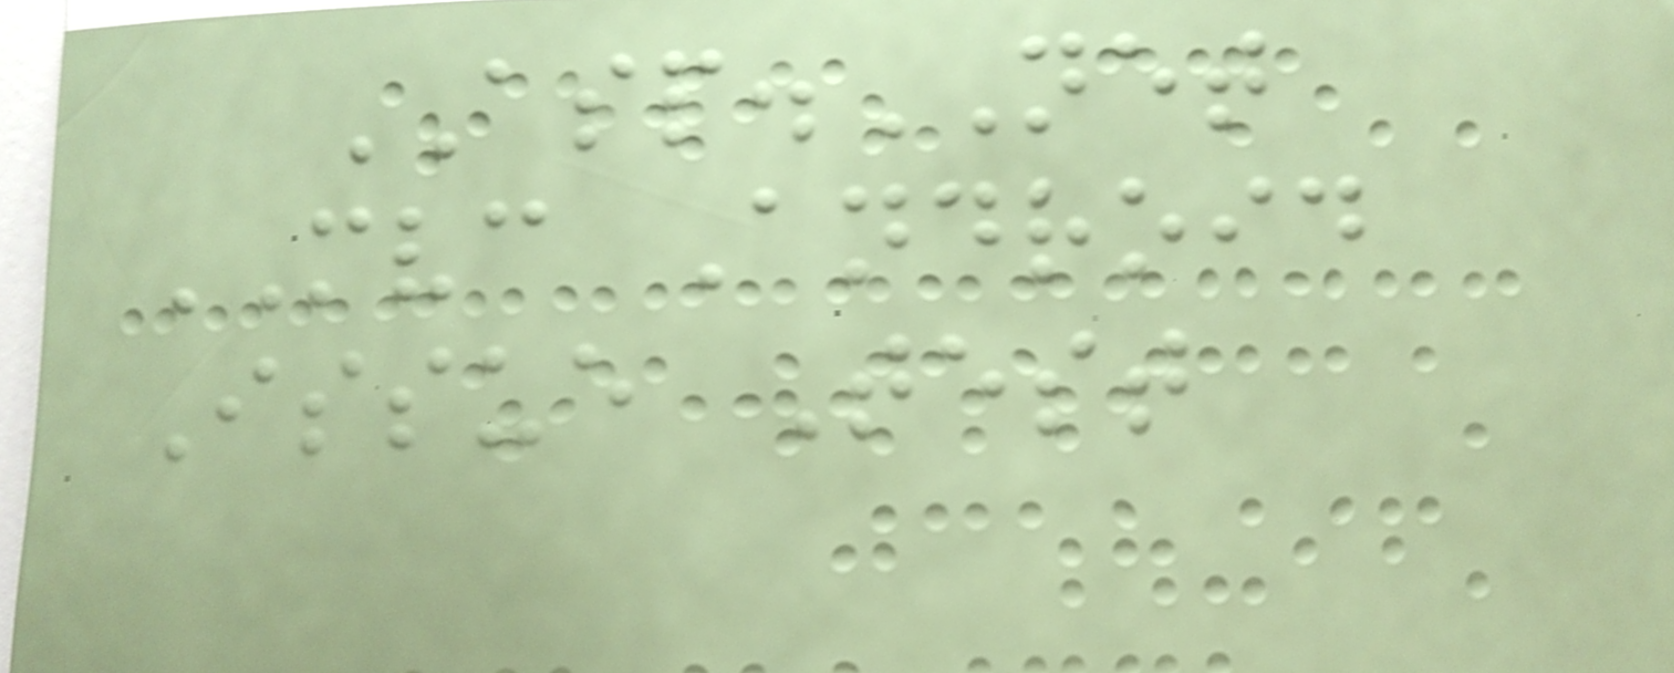ASP.NET
MVC Android
Issue Test
